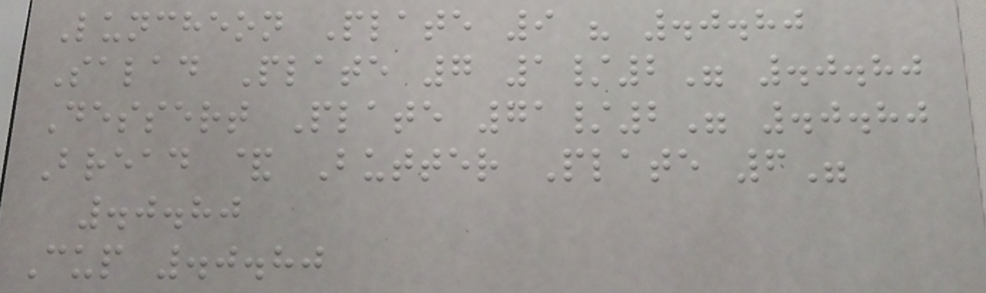Luncheon Plate 9 " .0.80
Salad Plate 7 1/2" .0.80
Dessert Plate 71/2" .0.80
Bread & Butter Plate 6"
.0.80
Cup .0.80
